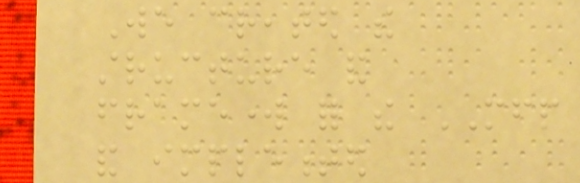We created the
structure and
framework for the MFP
and implemented
